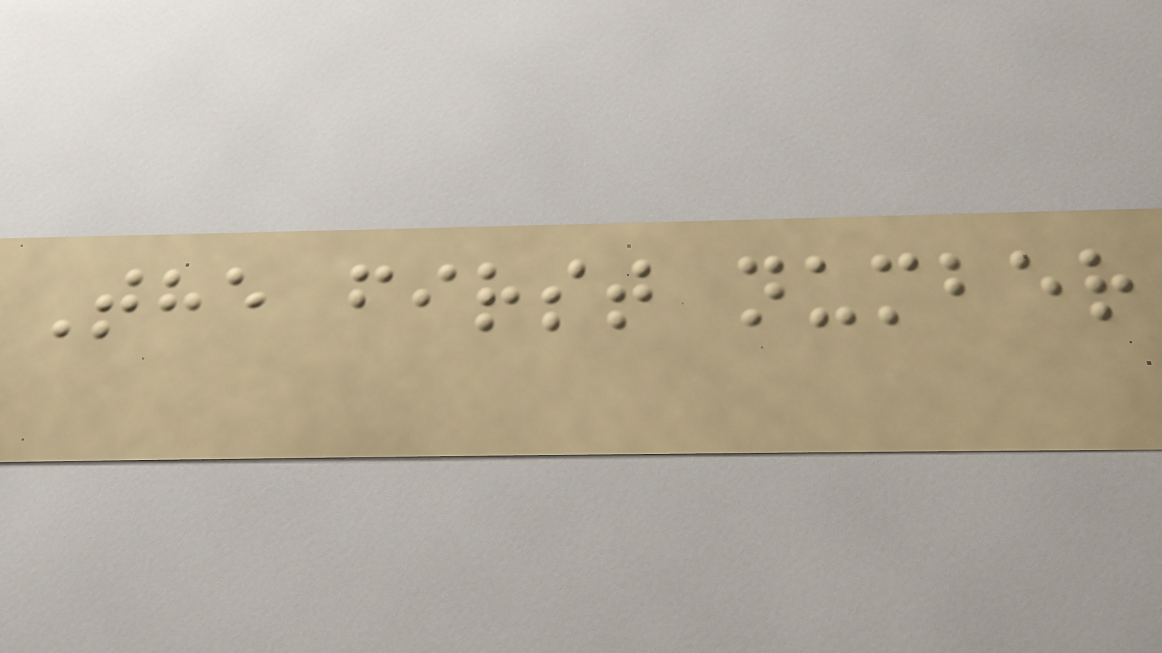The first number
